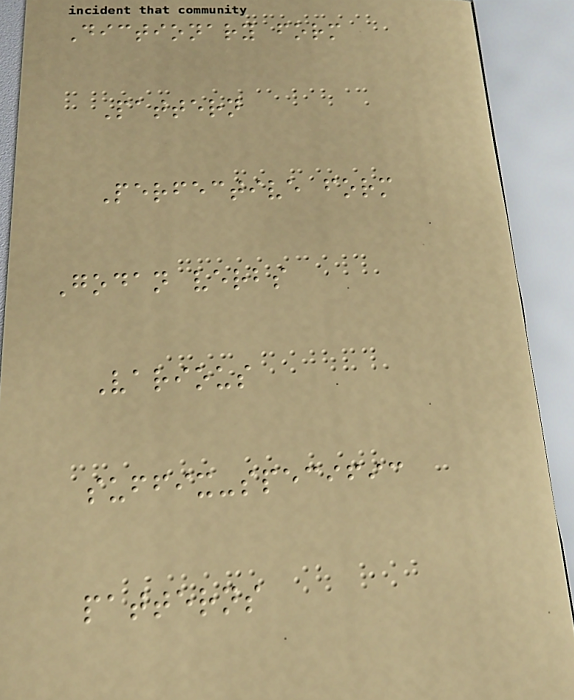Dictionary form
Pattern
Perfective form
Godan verbs
Various
suffix-specific
patterns
